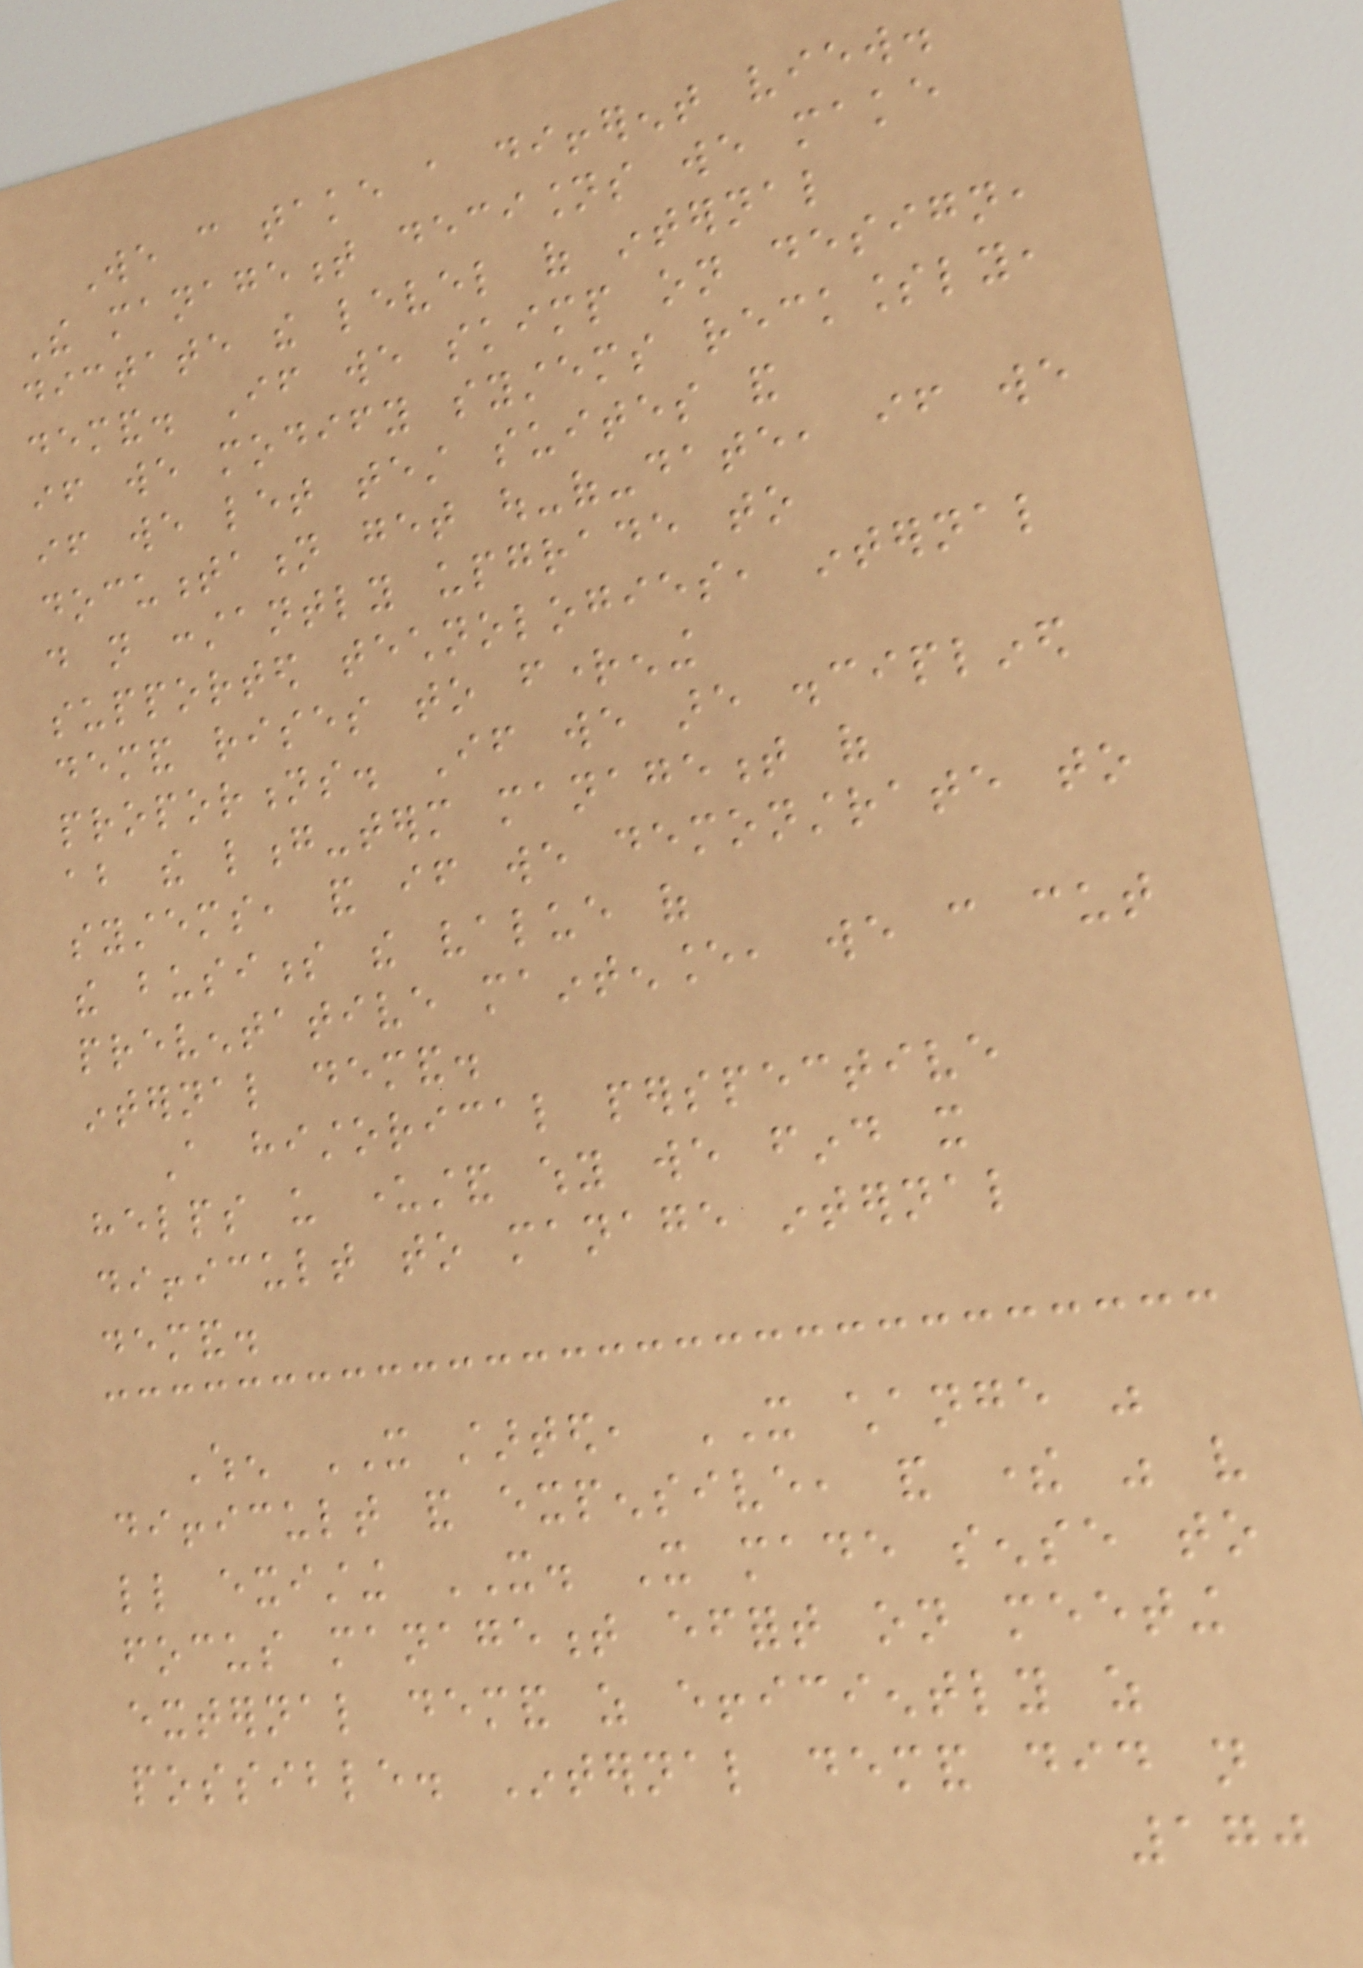We can take a different view.
The management decisions we make
dictate the level of internal
demand. If we skimp on design,
if we modify systems recklessly,
if we let test suites and
documentation get out-of-date, if we
do not constantly upgrade to
supported technologies, internal
demand rises to frightening
proportions. If we are disciplined
about the long-term management of
systems, and if we demonstrate to
the business the value of
preventative maintenance, we can cut
internal demand.
A historical perspective
helps us understand why we find it
difficult to manage internal
demand.
When IT started, IT change was
difficult and expensive, and there was very
little existing IT. It made sense to
focus management effort on meeting
external demand as efficiently as
possible. Internal demand did not
170
